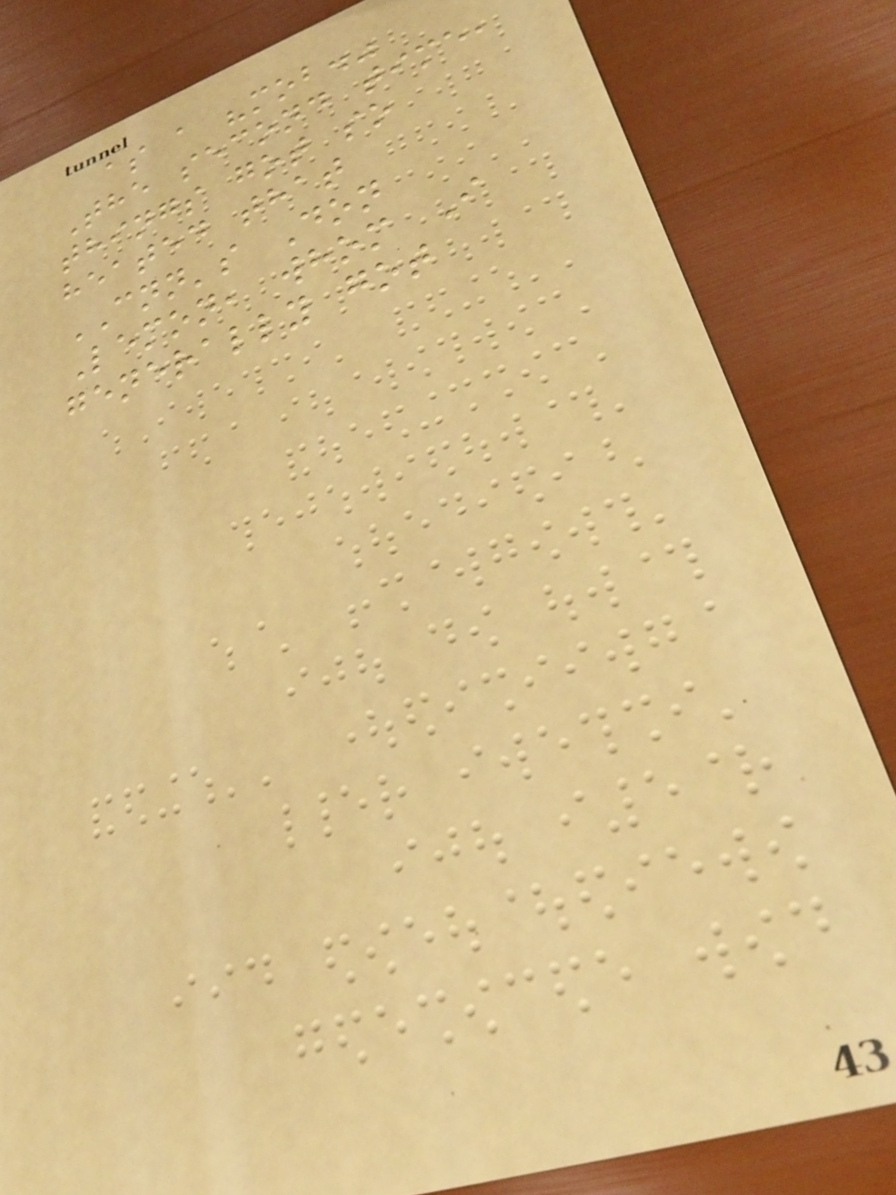as a "mob."
The second time,
things got so
heated that
CNN's Don
Lemon, whom I
generally got
